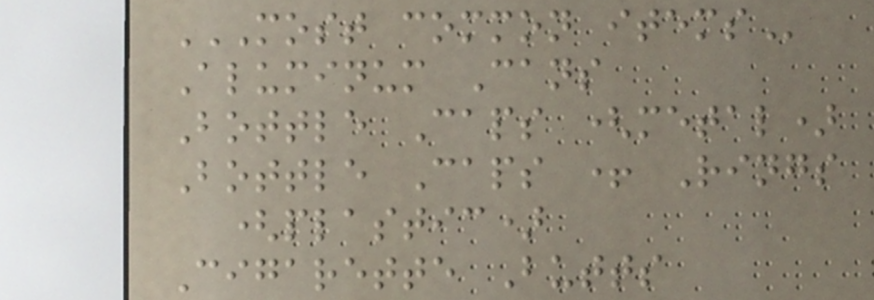MOST COMMON ITEMS
Aluminum Cans
Bottle Caps (metal)
Bottle Caps + Rings
(plastic)
Cigarette Butts
